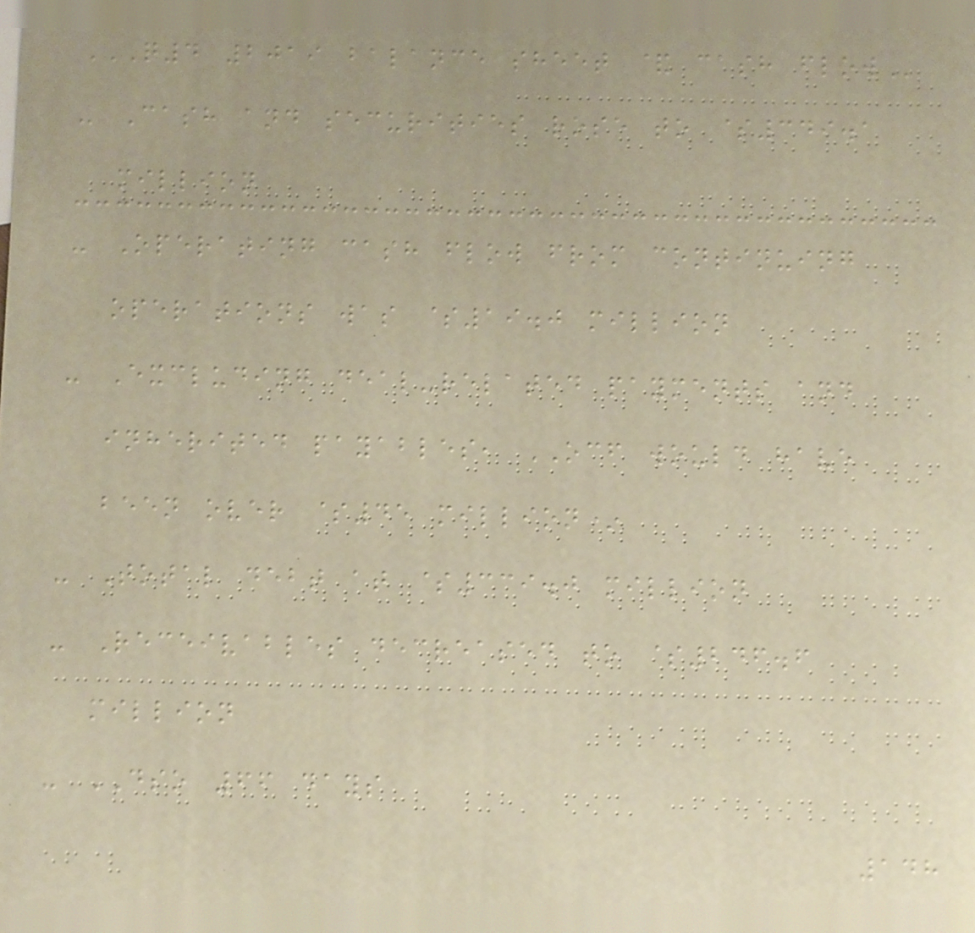Q4 2019 BALANCE SHEET & CASH FLOW
- Cash and securities rose to $349.1
million
- Operating cash flow from continuing
operations was $19.0 million
- Excluding deal-related payments and
inherited payables, OCF would have
been over $45 million*
- Total debt at $339.0 million
- Receivables decreased to $246.6
million
- DSO 66 days
148
